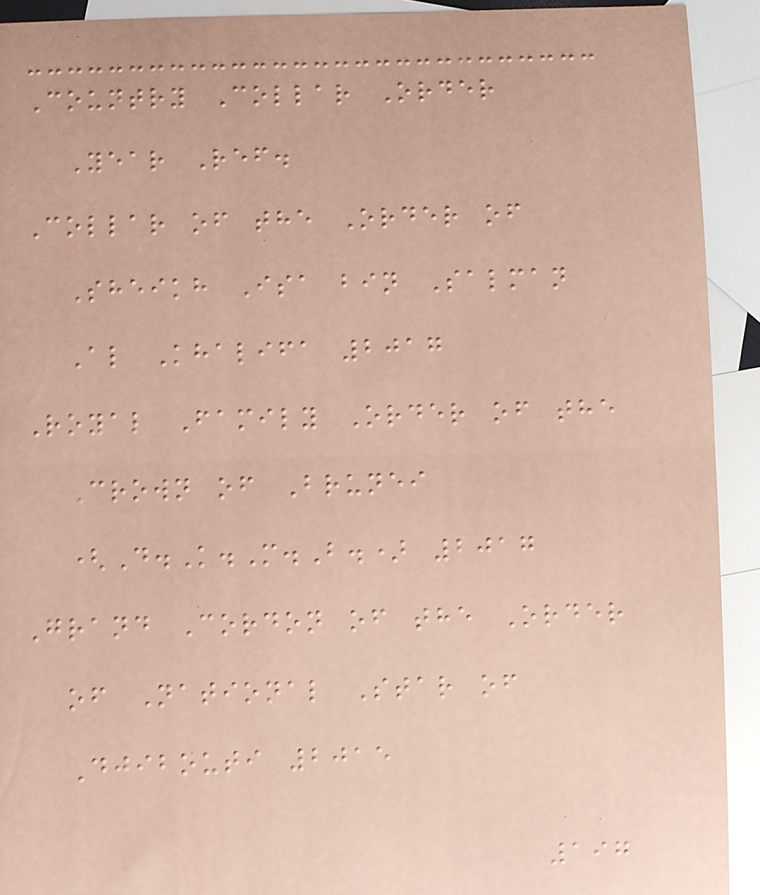Country Collar Order
Year Ref.
Collar of the Order of
Sheikh Isa bin Salman
Al Khalifa 2017
Royal Family Order of the
Crown of Brunei
(D.K.M.B.) 2017
Grand Cordon of the Order
of National Star of
Djibouti 2015
197
